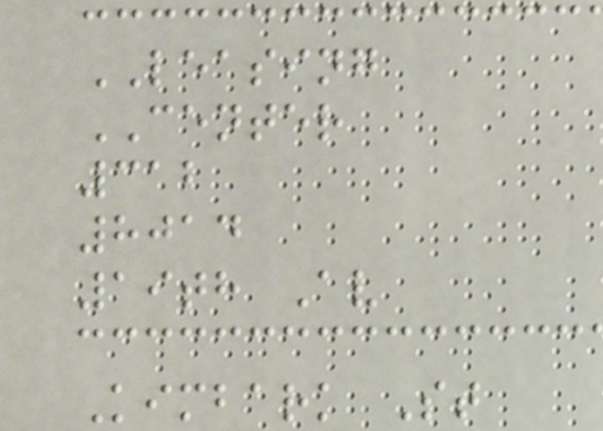LEASING
CENTER
312
8014
19th Av
Kimbark St
